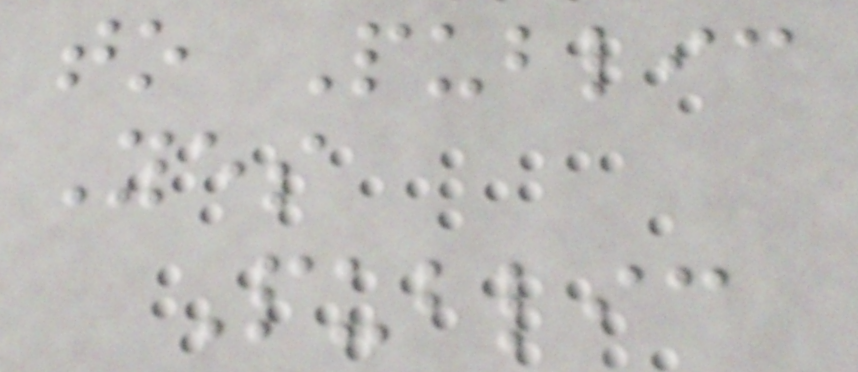to Public
Yes
Public
